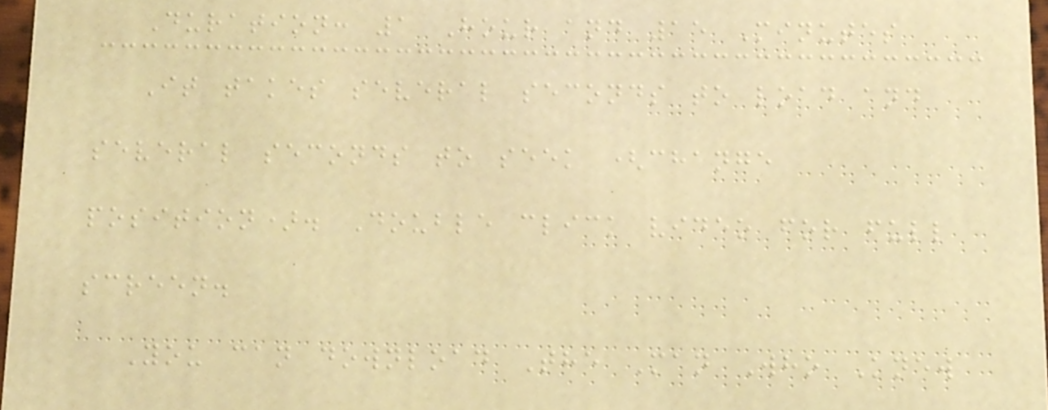Duration: 1 Hour and 15 Minutes
It takes several seconds to load and
several seconds to seek (change
position). Double click video for full
screen.
You can download The Man Who Knew
